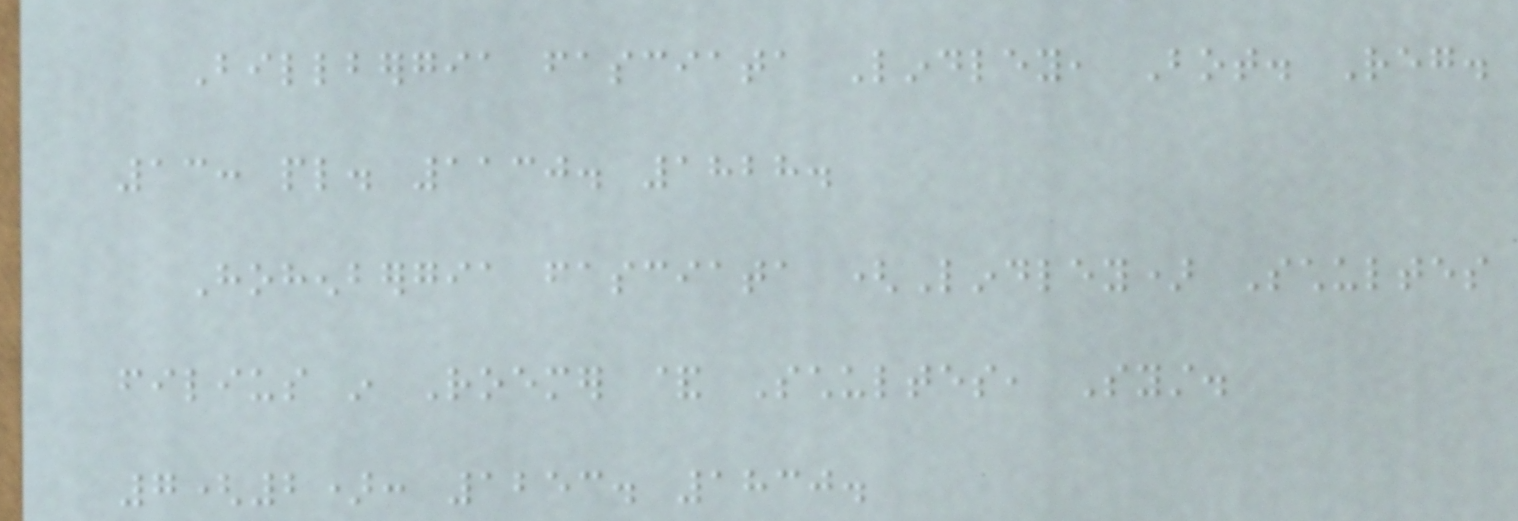Billbergia fasciata Lindley, Bot. Reg.
13: pl. 1130. 1828.
Hohenbergia fasciata (Lindley) Schultes
filius in Roemer & Schultes, Syst.
7(2): 1253. 1830.
